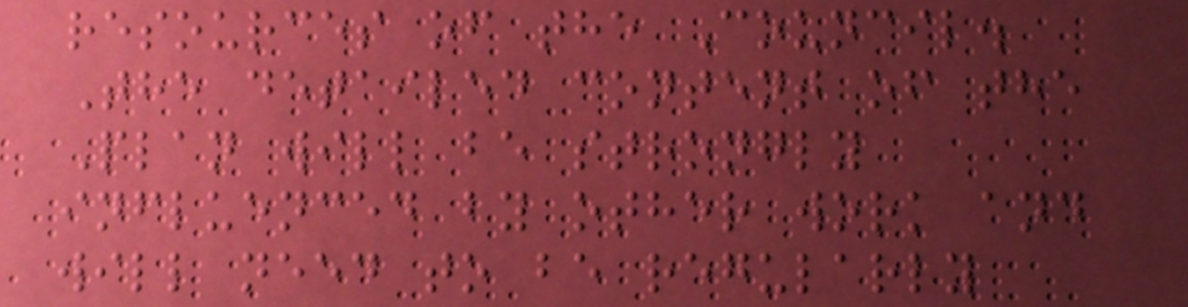resources of the Council.
The detailed content of the
Plan will be strongly
influenced by other work and
will need to be regularly
